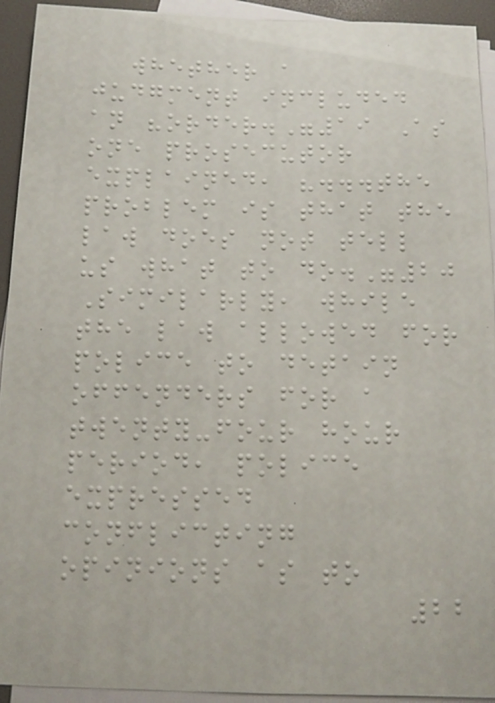whether a
judgment included
an "order."19 As
one prosecutor
explained, "...the
problem is that the
law does not tell
us what to do."20
Similarly, while
the law allowed for
police to detain
offenders for a
twenty-four hour
period, police
expressed
conflicting
opinions as to
22
